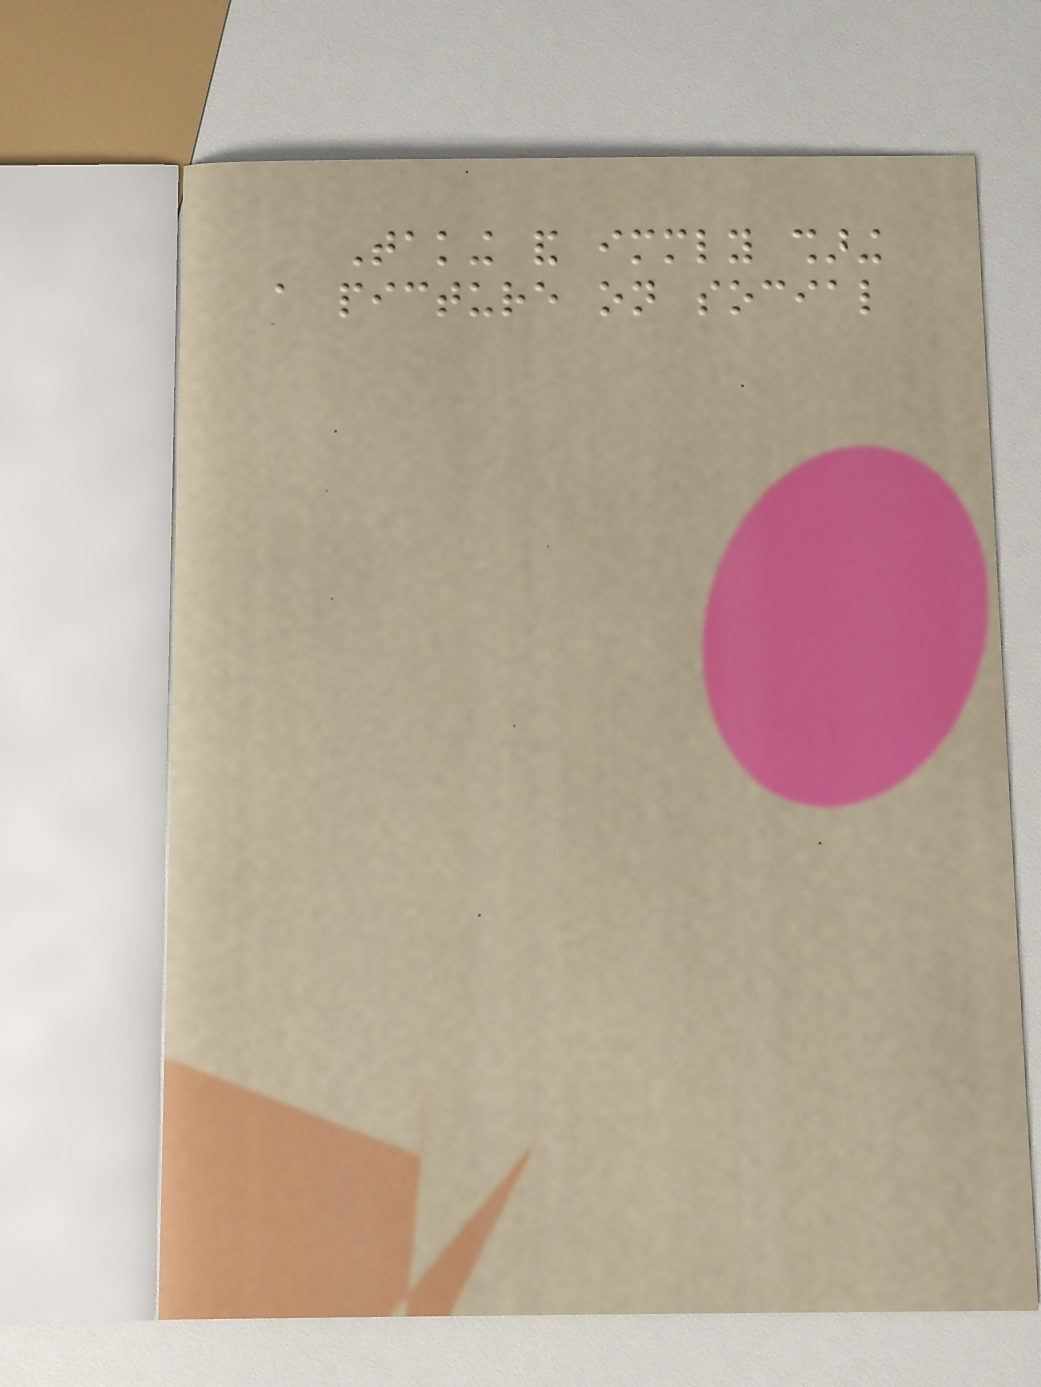Taking and immediately sharing
a picture on social
